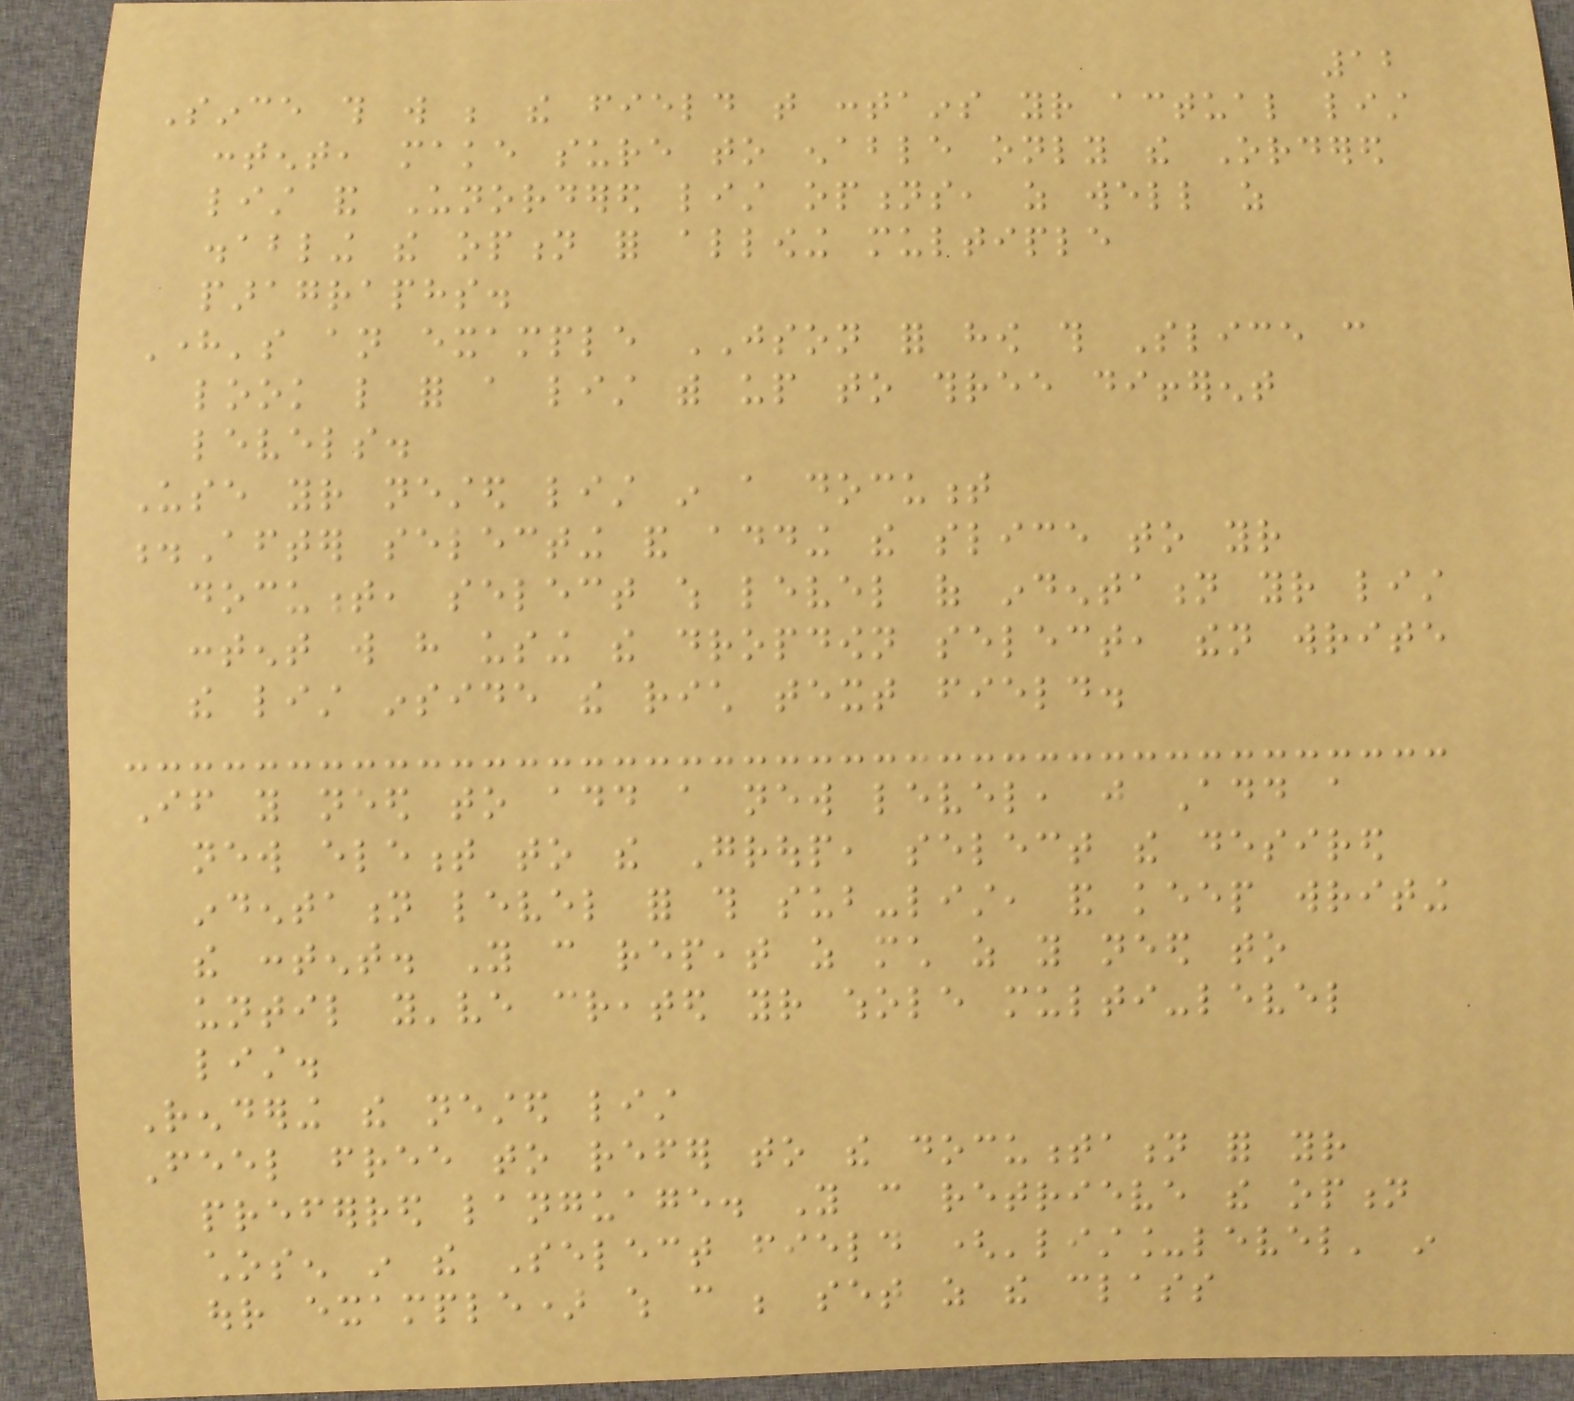12
Since this will be the field that contains your actual list
content, make sure to enable only the Ordered
list and Unordered list options, as well as
disabling the option for allowing multiple
paragraphs.
Here's an example JSON for how this Slice can
look like for a list with up to three different
levels.
Use your nested list in a document
.After selecting and adding the slice to your
document, select which level of indentation your list
content will have using the dropdown select, then write
the list inside the rich text field.
If you need to add a new level, just Add a
new element to the Group, select the desired
indentation level for this sub-list, and keep writing
the content. You can repeat as much as you need to
until you've created your whole multi-level
list.
Rendering the nested list
Feel free to refer to the documentation for your
preferred language. You can retrieve the option
chosen in the Select field ('list_level' in
our example) which can be set as the class
